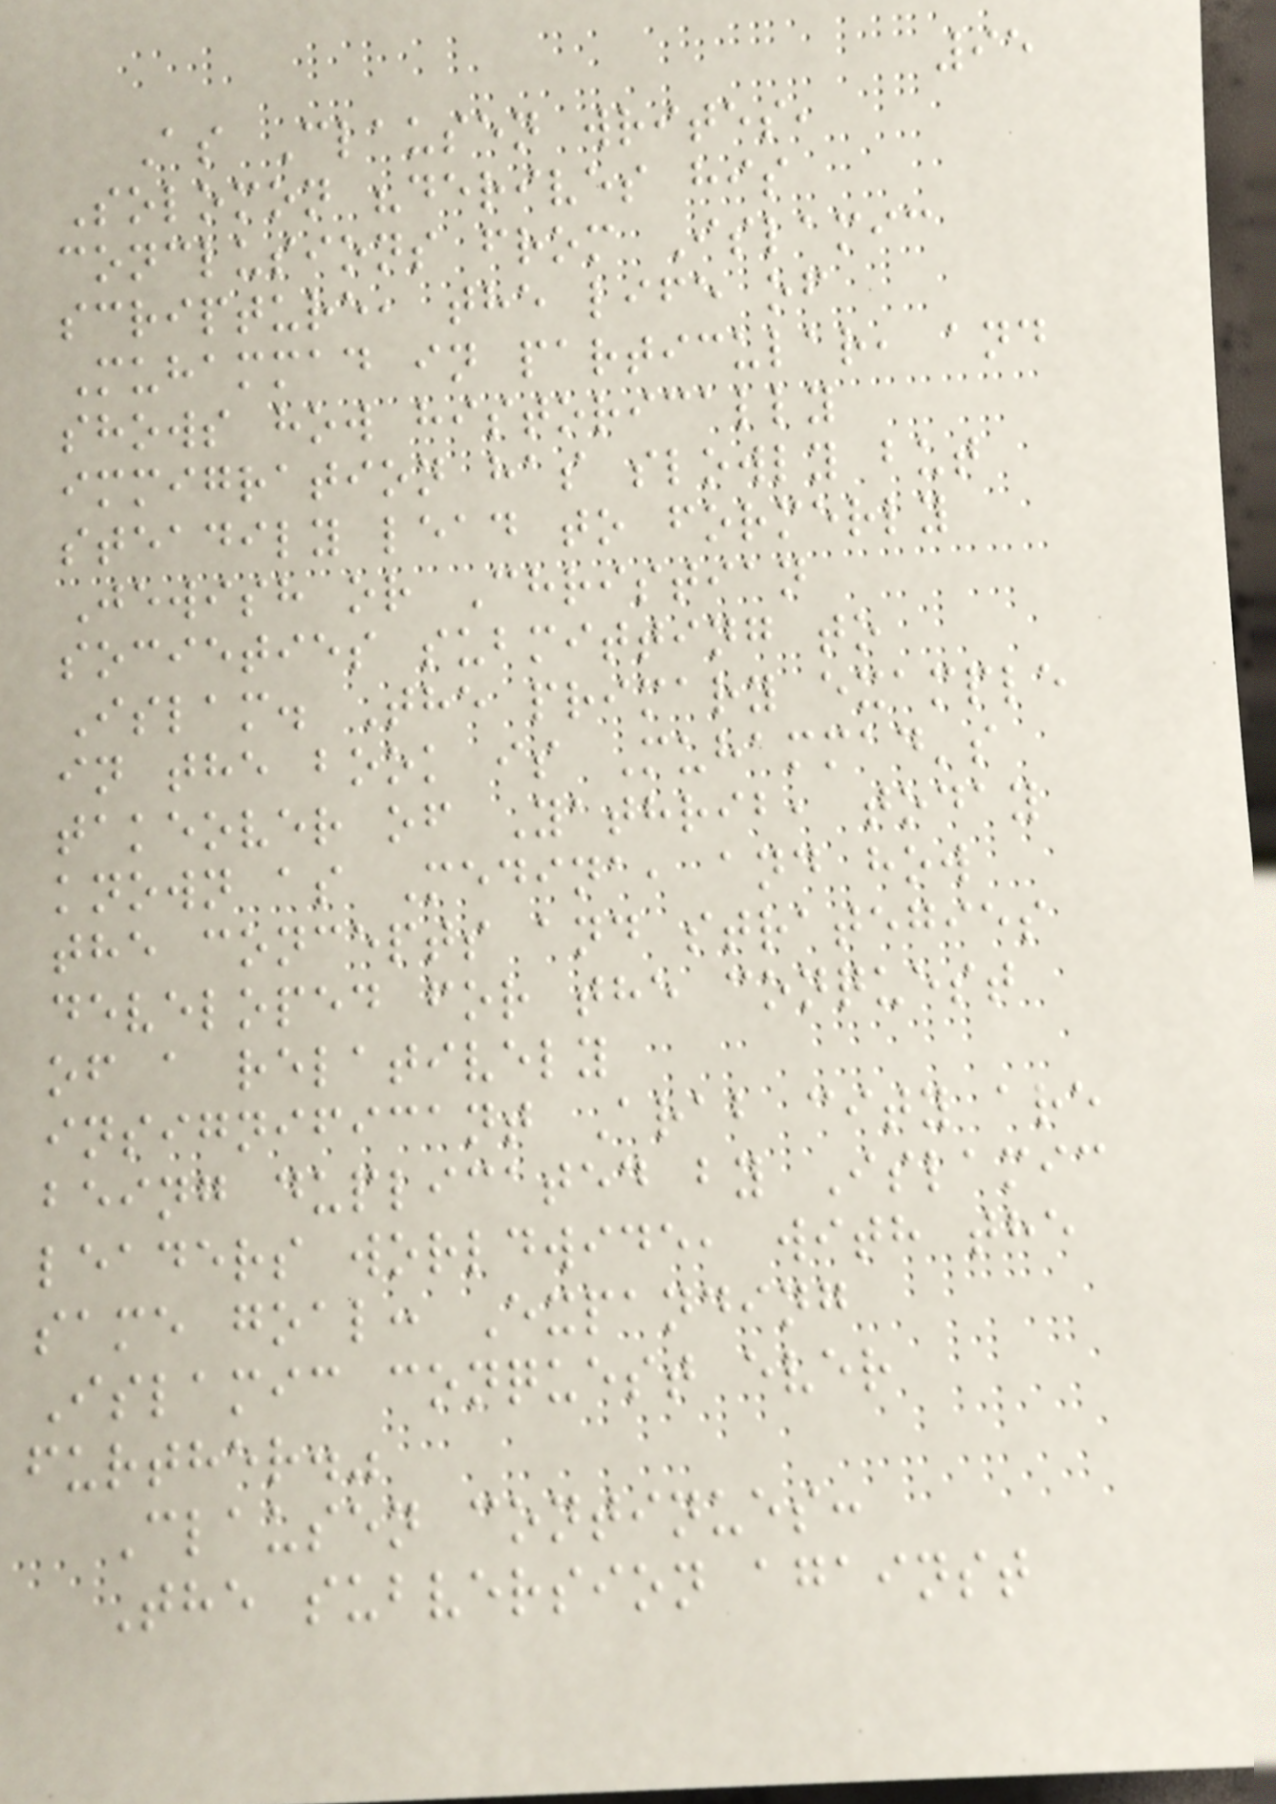95
As Clausen writes,
Solomon "derives his
conclusions from Islamic
scripture, the life of
Muhammad in particular, and
shows how historically
immigration has slowly but
steadily lead to formerly
Jewish or Christian
societies submitting to
Islam. The primary example
in the book is Muhammad's
takeover of Yathrib, today
known as Medina, and how
the concepts and strategies
developed for the conquest
of a relatively
insignificant Arab city are
being duplicated by Islamic
leaders worldwide, with the
same goal: Expanding
Islamic conquest ever
further."
Clausen continues:
The subversion against
